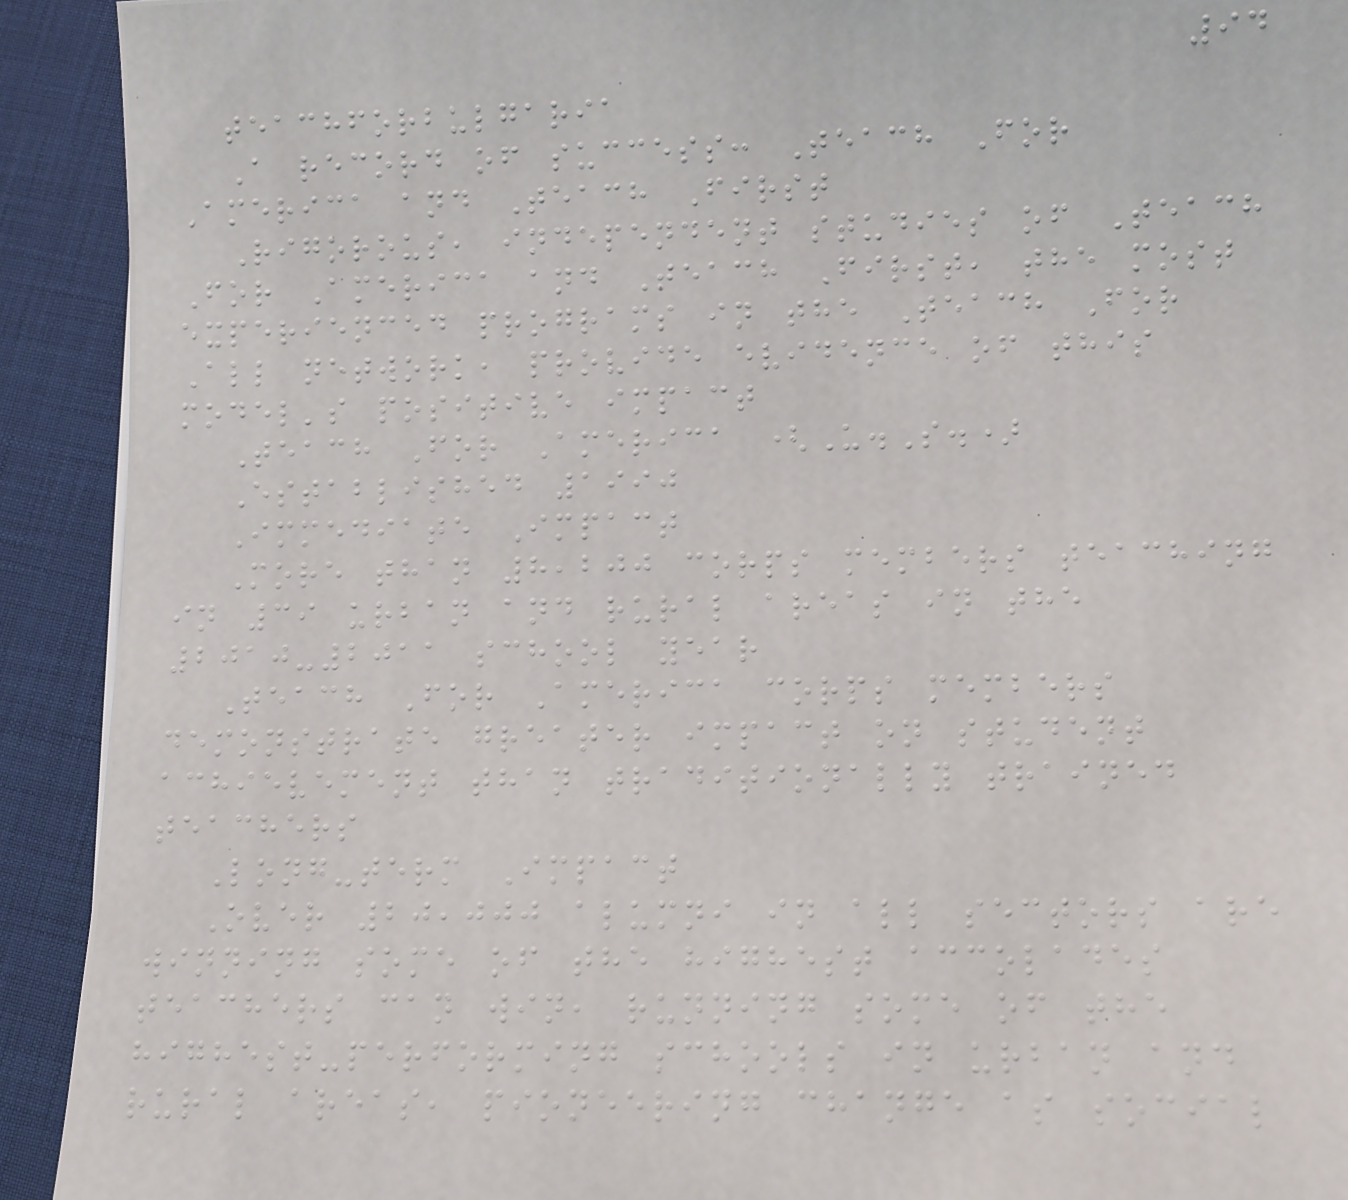94
teachforbulgaria
A record of success: Teach For
America and Teach First
Rigorous, independent studies of Teach
For America and Teach First, the most
experienced programs in the Teach For
All network, provide evidence of this
model's positive impact
Teach For America (U.S.)
Established 1990
Immediate Impact
More than 8,200 corps members teaching
in 39 urban and rural areas in the
2010-2011 school year
Teach For America corps members
demonstrate greater impact on student
achievement than traditionally trained
teachers
Long-term Impact
Over 20,000 alumni in all sectors are
winning some of the highest accolades
teachers can win, running some of the
highest-performing schools in urban and
rural areas, pioneering change as social
